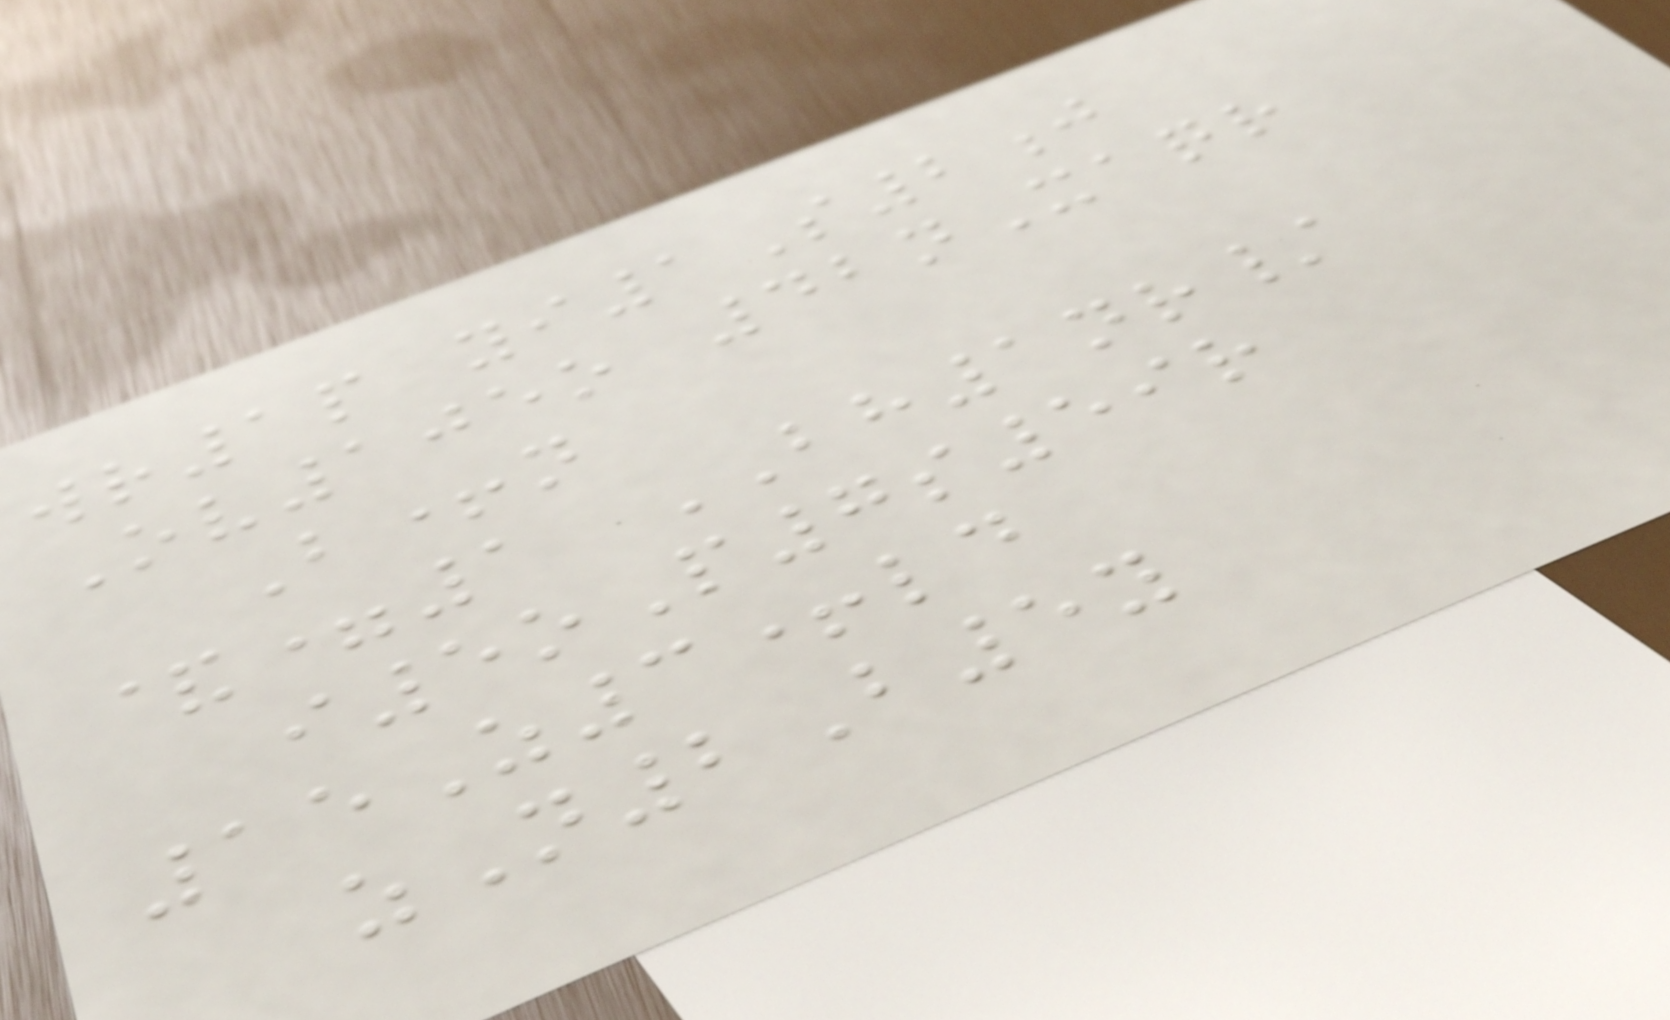wr1p yi1S2j
Ov105o 42nXaqr
B+n
&=1 BH1nr/
i5oP7s59r
15Z3+ld
zN2B5y
